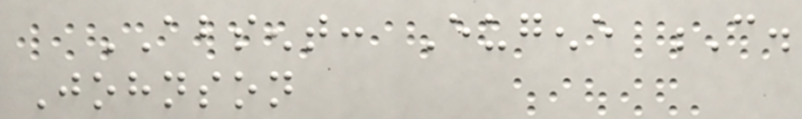ABSENT: Eugene C.
Johnson
